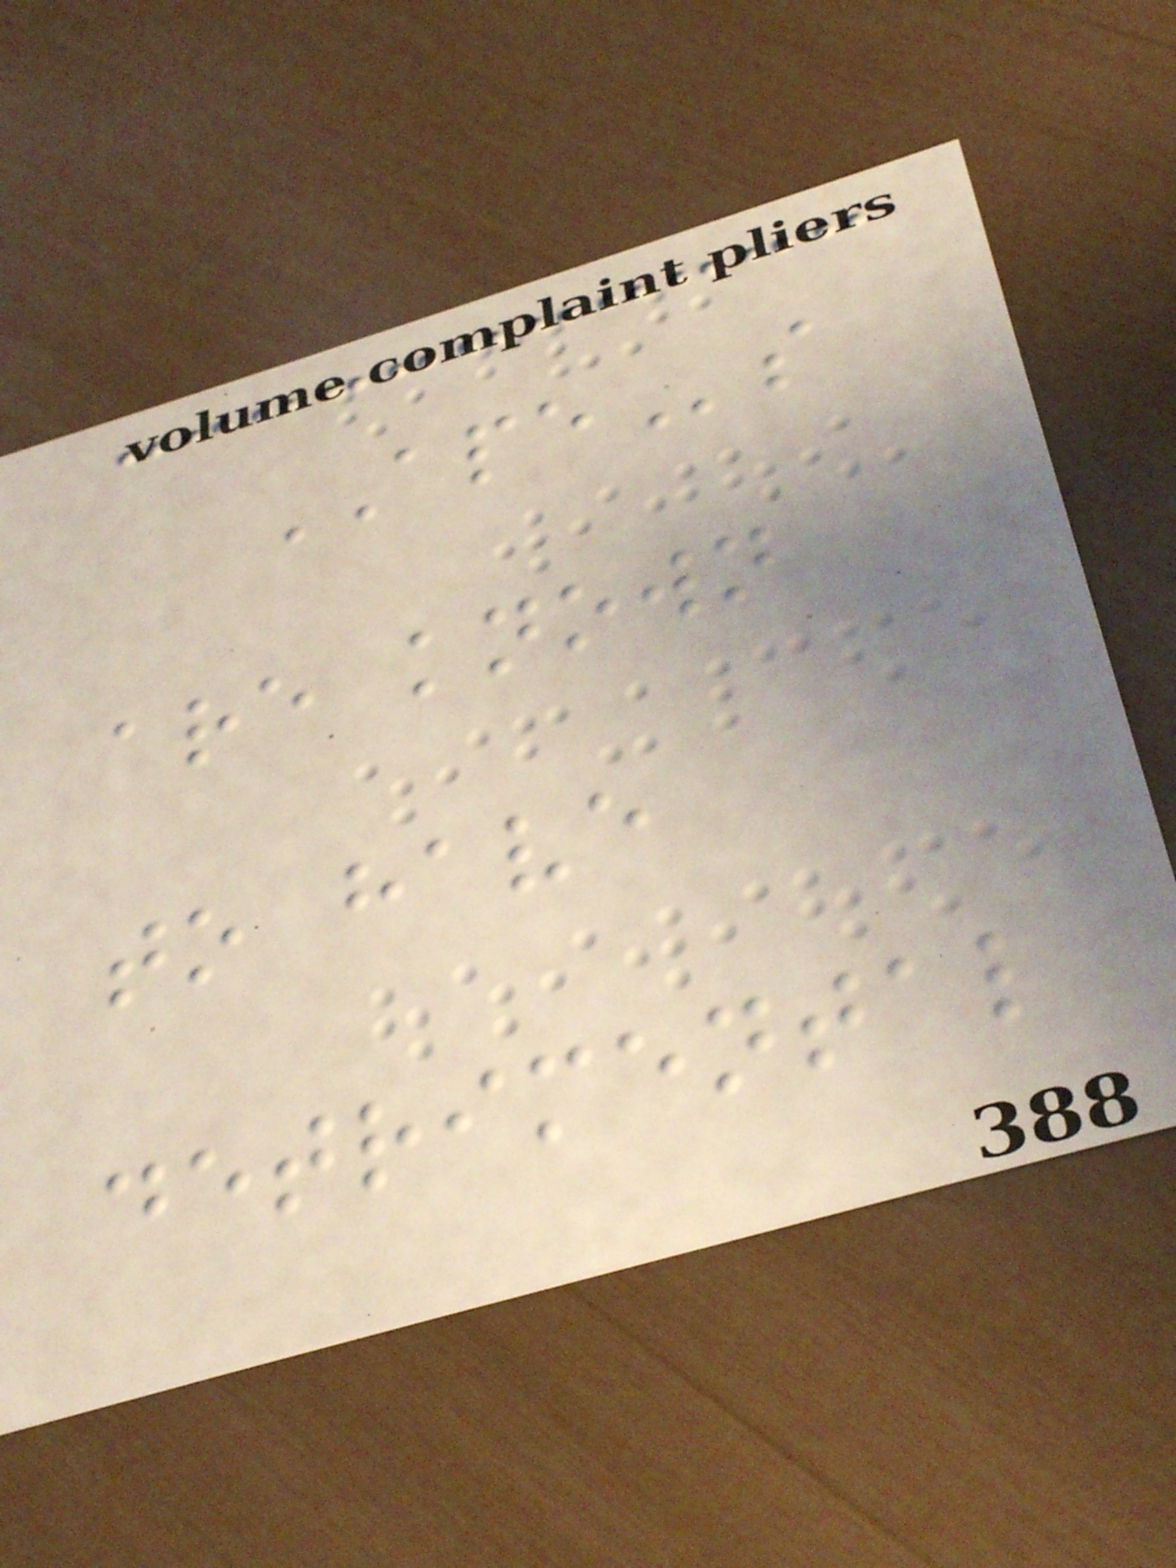APEs
are known
to have
detrimental
